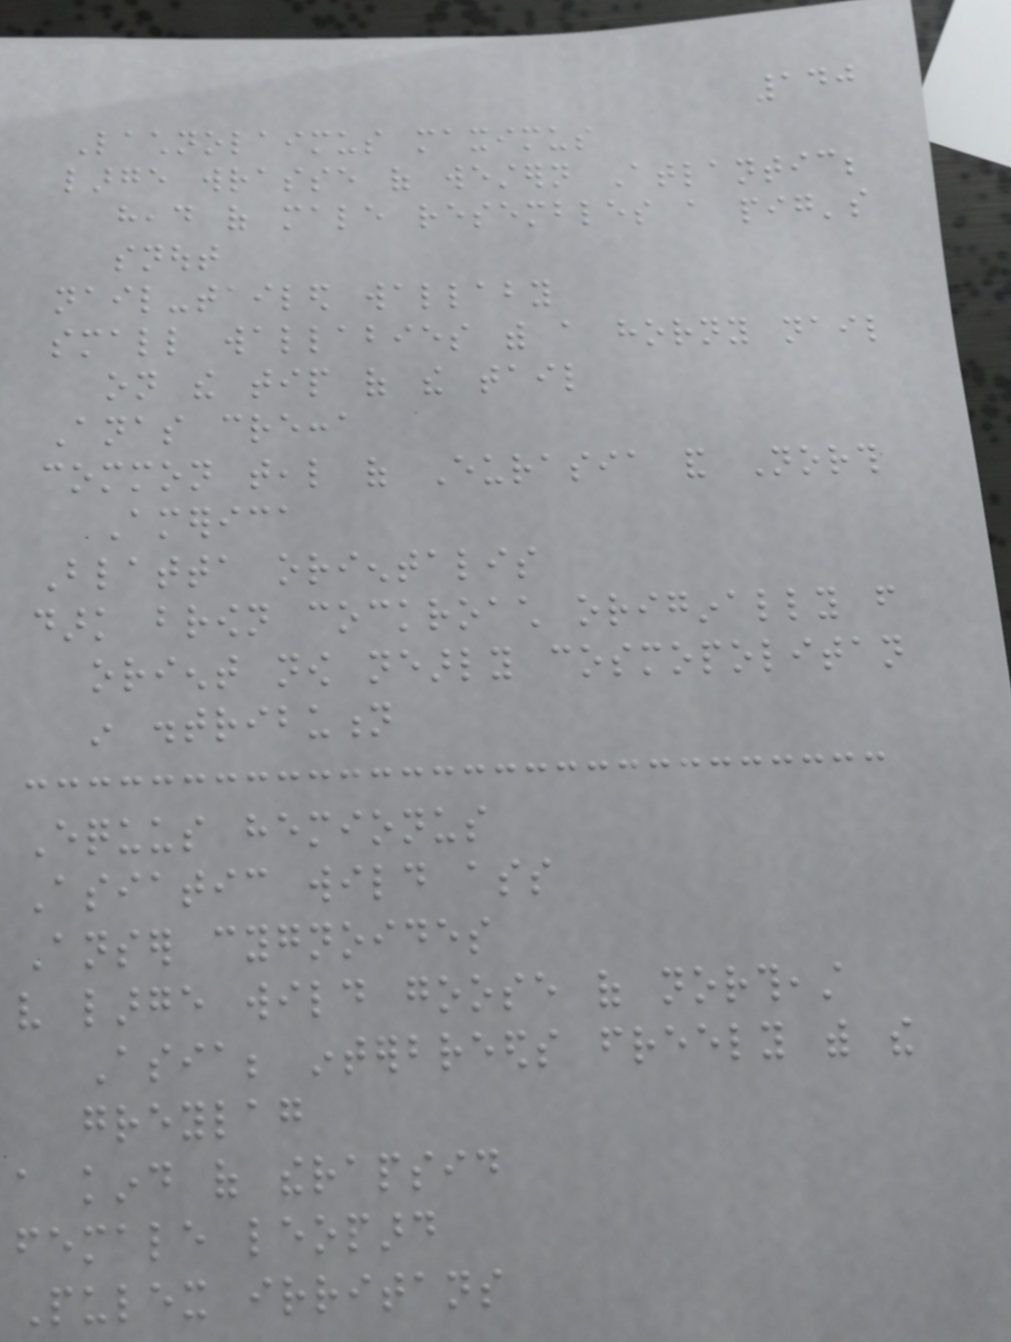140
Lachnolaimus maximus
large wrasse of western Atlantic;
head of male resembles a pig's
snout
nail-tailed wallaby
small wallabies with a horny nail
on the tip of the tail
Anas crecca
common teal of Eurasia and North
America
Blatta orientalis
dark brown cockroach originally from
orient now nearly cosmopolitan
in distribution
Equus hemionus
Asiatic wild ass
Anser cygnoides
very large wild goose of northeast
Asia; interbreeds freely with the
greylag
a kind of therapsid
female leopard
Pulex irritans
